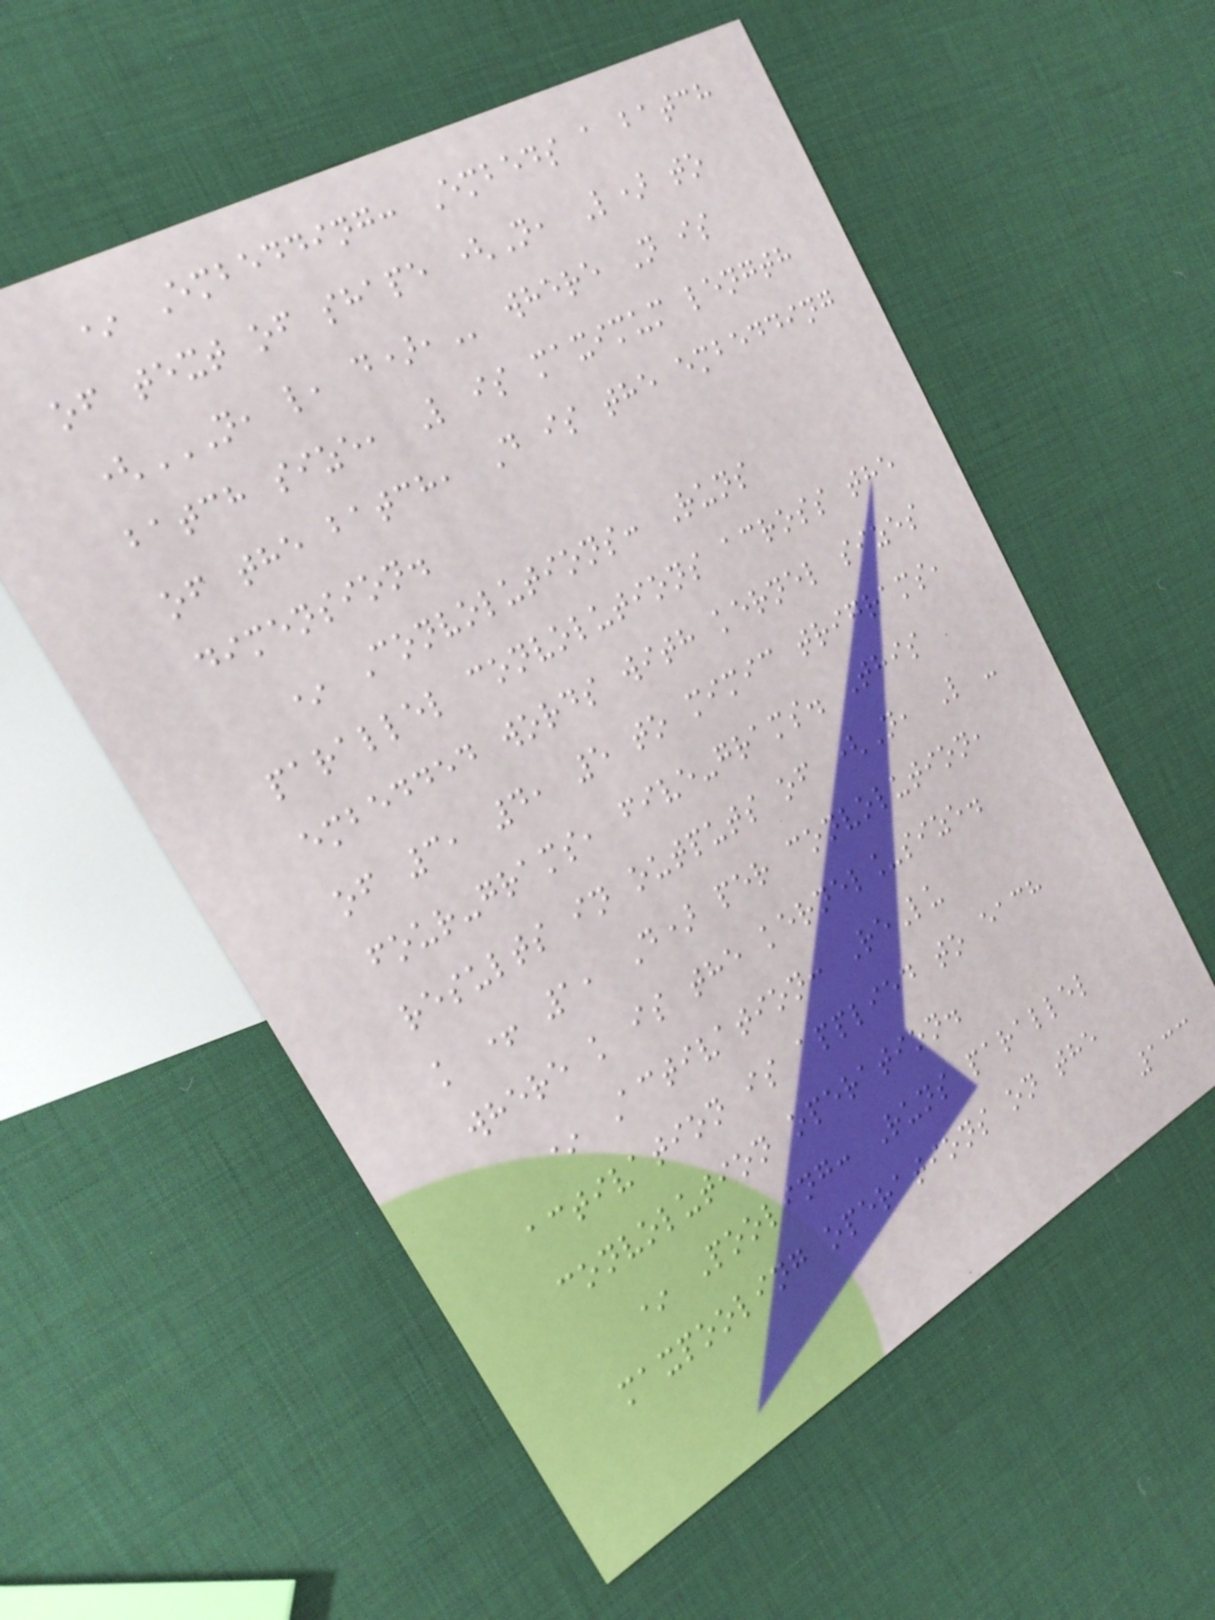* Embedding: Embeds a batch
of text of shape (N, L) to
(N, L, D), where N is
batch size, L is maximum length
of the batch, D is the embedding
dimension.
* Convolutions: Runs
parallel convolutions across the
embedded words with kernel sizes
of 3, 4, 5 to mimic trigrams,
four-grams, five-grams. This
results in outputs of (N, L -
k + 1, D) per convolution,
where k is the kernel_size.
* Activation: ReLu
activation is applied to each
convolution operation.
* Pooling: Runs parallel
maxpooling operations on the
133
